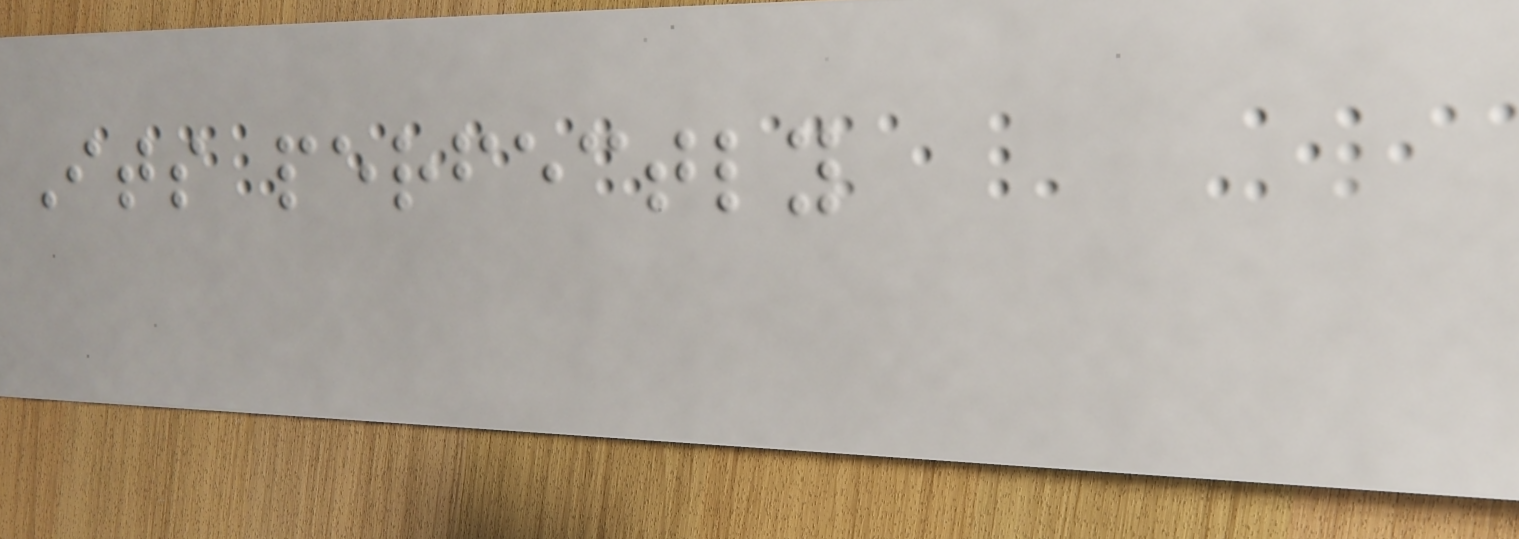Its perfectly
